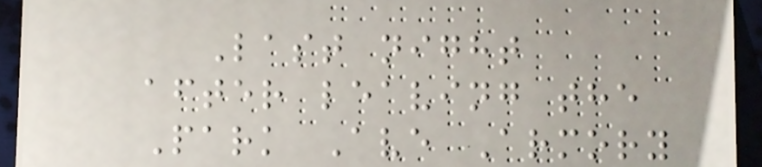Last night
after leaving the
Park Ave Armory
